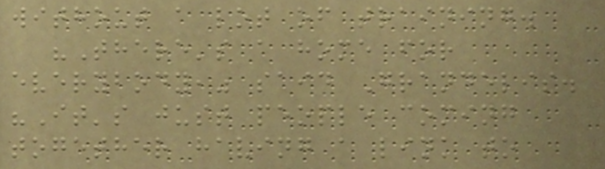without a lot of training.
"There's a home for
everybody," said Grandelis.
"It's just people coming
together having a link to
